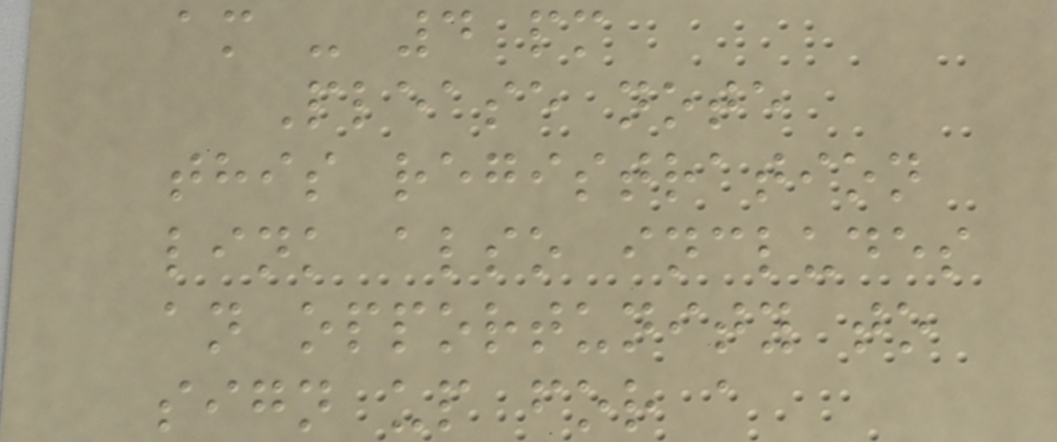am - 4 pm
Please note
this registration
link also includes
an opportunity to
sign up for a
